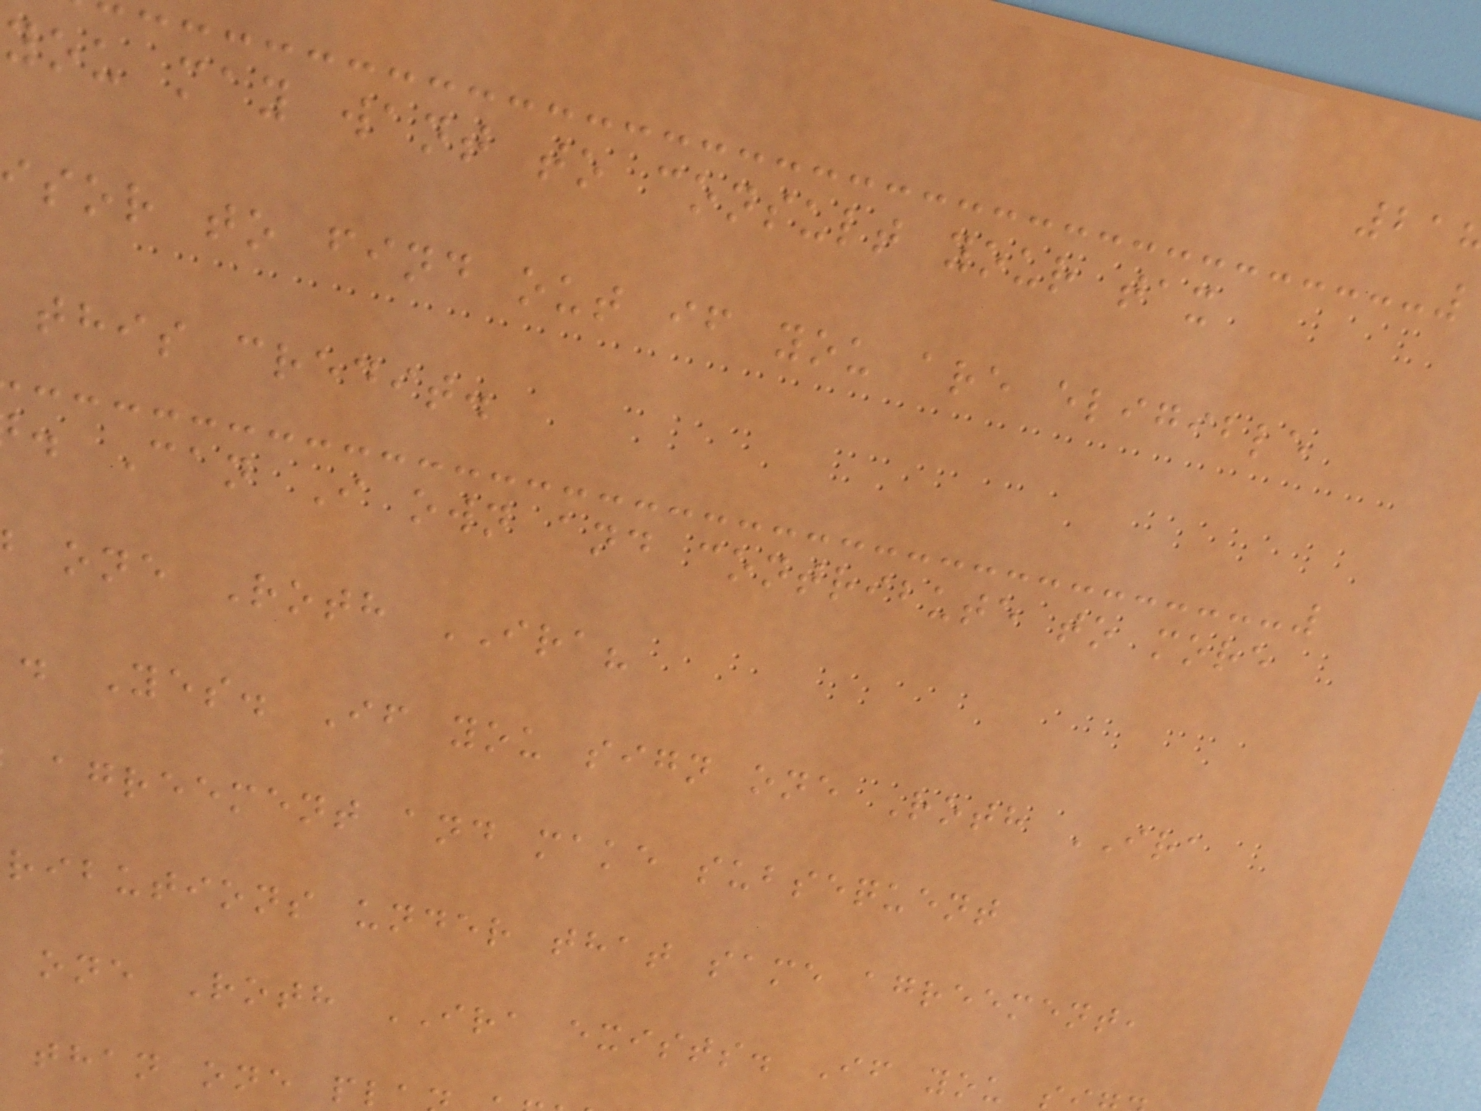you may want to consult your tax
sor to find out if you are eligible
this credit.
. Can I own and contribute to more
one Roth IRA?
. Yes. If you sign one Roth IRA
agreement and make subsequent
ributions under that same agreement,
one Roth IRA exists. If you
than one pl
